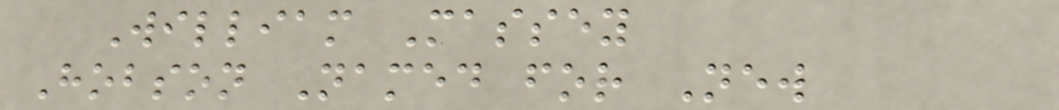William Massey
Hobson Named for New
